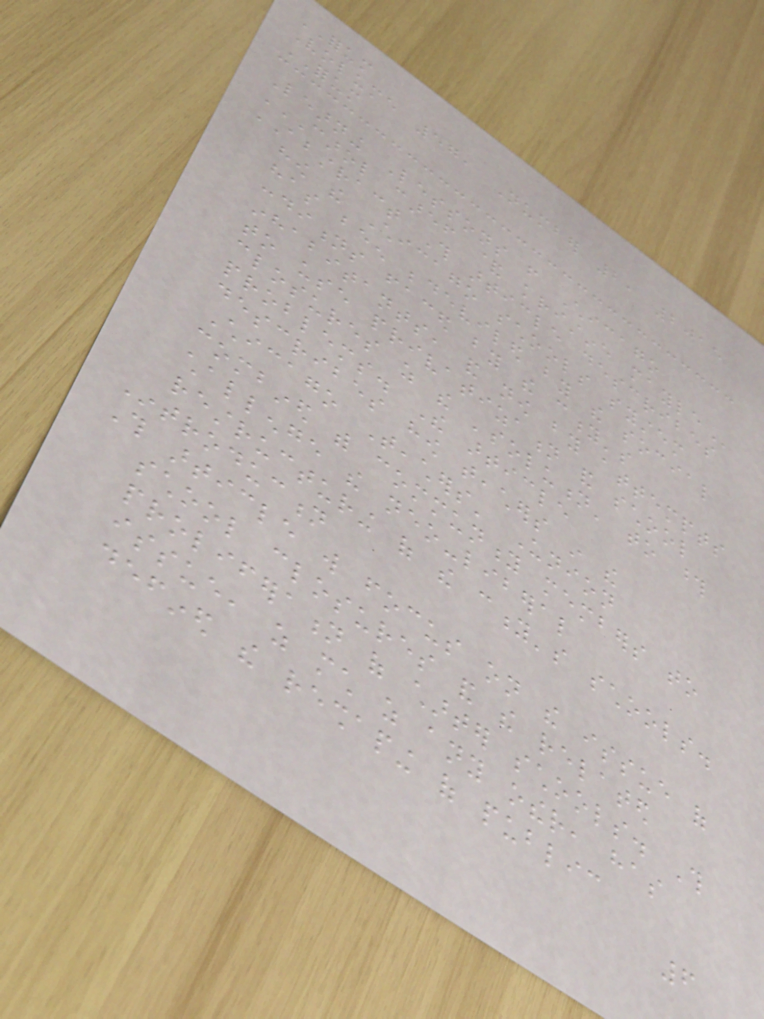FORUM
Volume 57, Number 2, 2015
FORUM
Learning Lessons from Chicago
CAROL CAREF & KRISTINE MAYLE
ABSTRACT This article describes
how the Chicago schools system
has been bedeviled by the social
conditions faced by the city's
inhabitants, and now by attempts
to use privatization and school
closures as the 'solution' to those
problems. The article
describes how teachers in the
Chicago Teachers' Union
combined with community members to
challenge the neo-liberal
restructuring of the city's schools.
Introduction
This article will focus on the issue of
school closures and the related
proliferation of charter schools. This
issue, as much as any other, has
defined the reshaping of public
6
